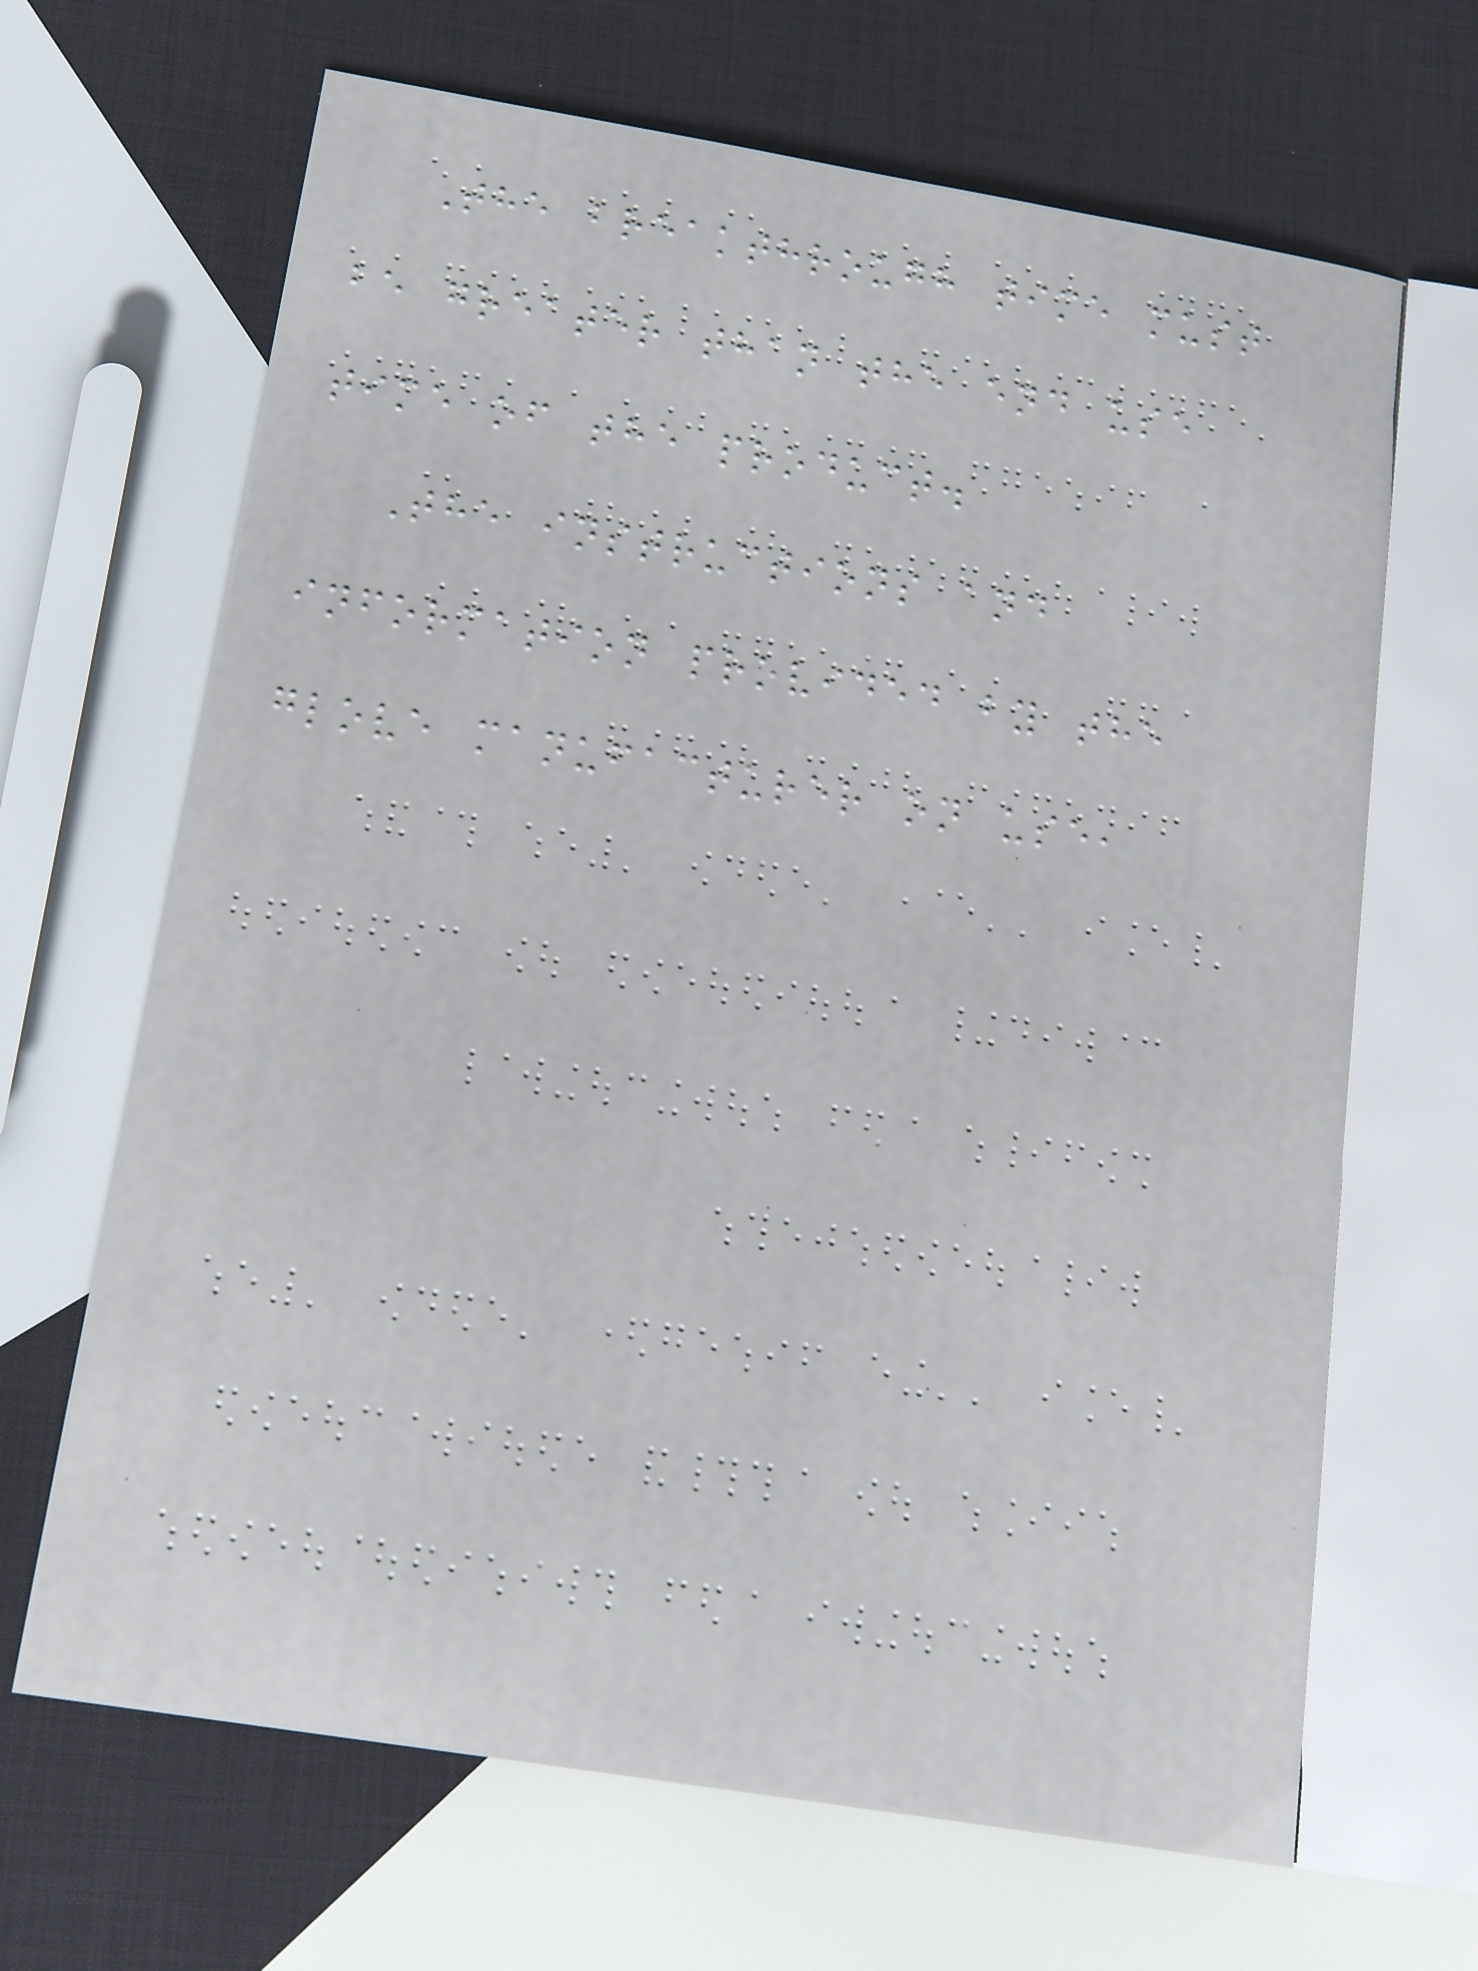The breakthrough time must
be greater than the end use
time of the product.
The instructions and
information provided by the
glove manufacturer on use,
